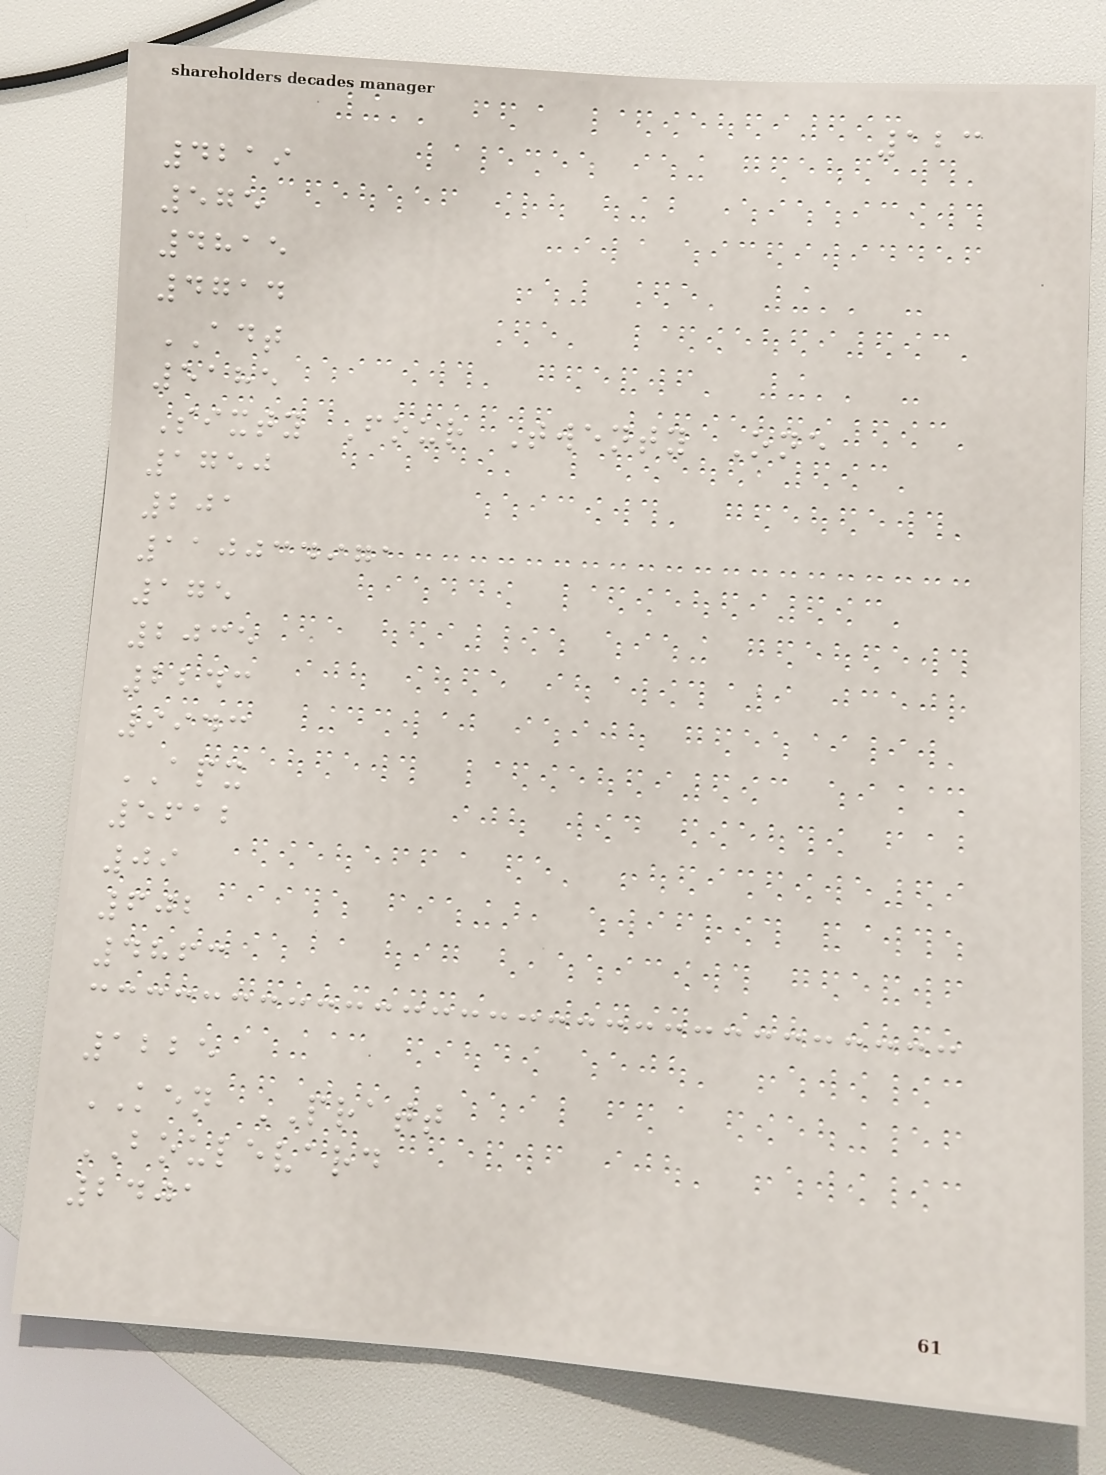123
4219
575
4815
4714
ADT
5185
Sixty Four Twenty One
1750
201
110034971
175
2035
2243
9943
APX
5612
09
602
4863
1225
KEN PRATT
BOULEVARD
2401
